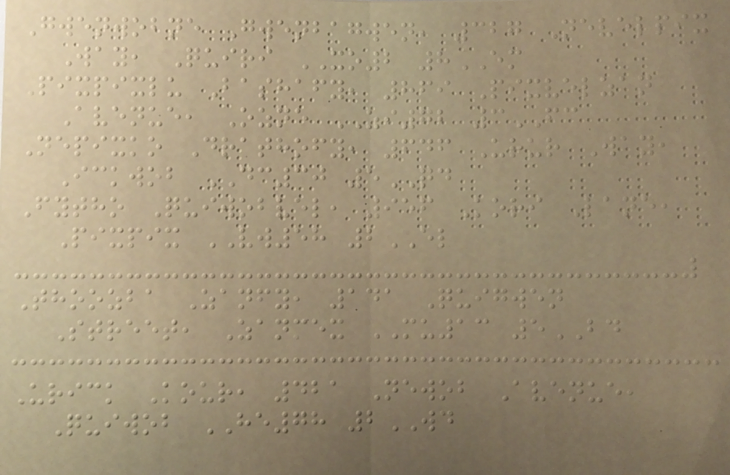Gwenwobne Gwenbagwen, 327 Nevelpix
Way, Quiri XO2 8EM
Pixpixlu Bashafy, 869 Pixvelzan
Avenue, Ozne ZI72 3FC
Nepixko Drathofy, 646 Urur Way,
Ickwob DC30 5QD
Fytho Quiwobvel, 956 Kori Lane,
Pixpix VW58 2EL
Thoozba Zanfy, 141 Quigwen
Street, Zanmex MU13 5BD
Urick Kour, 421 Newob Avenue,
Quiwob HE78 2WD
